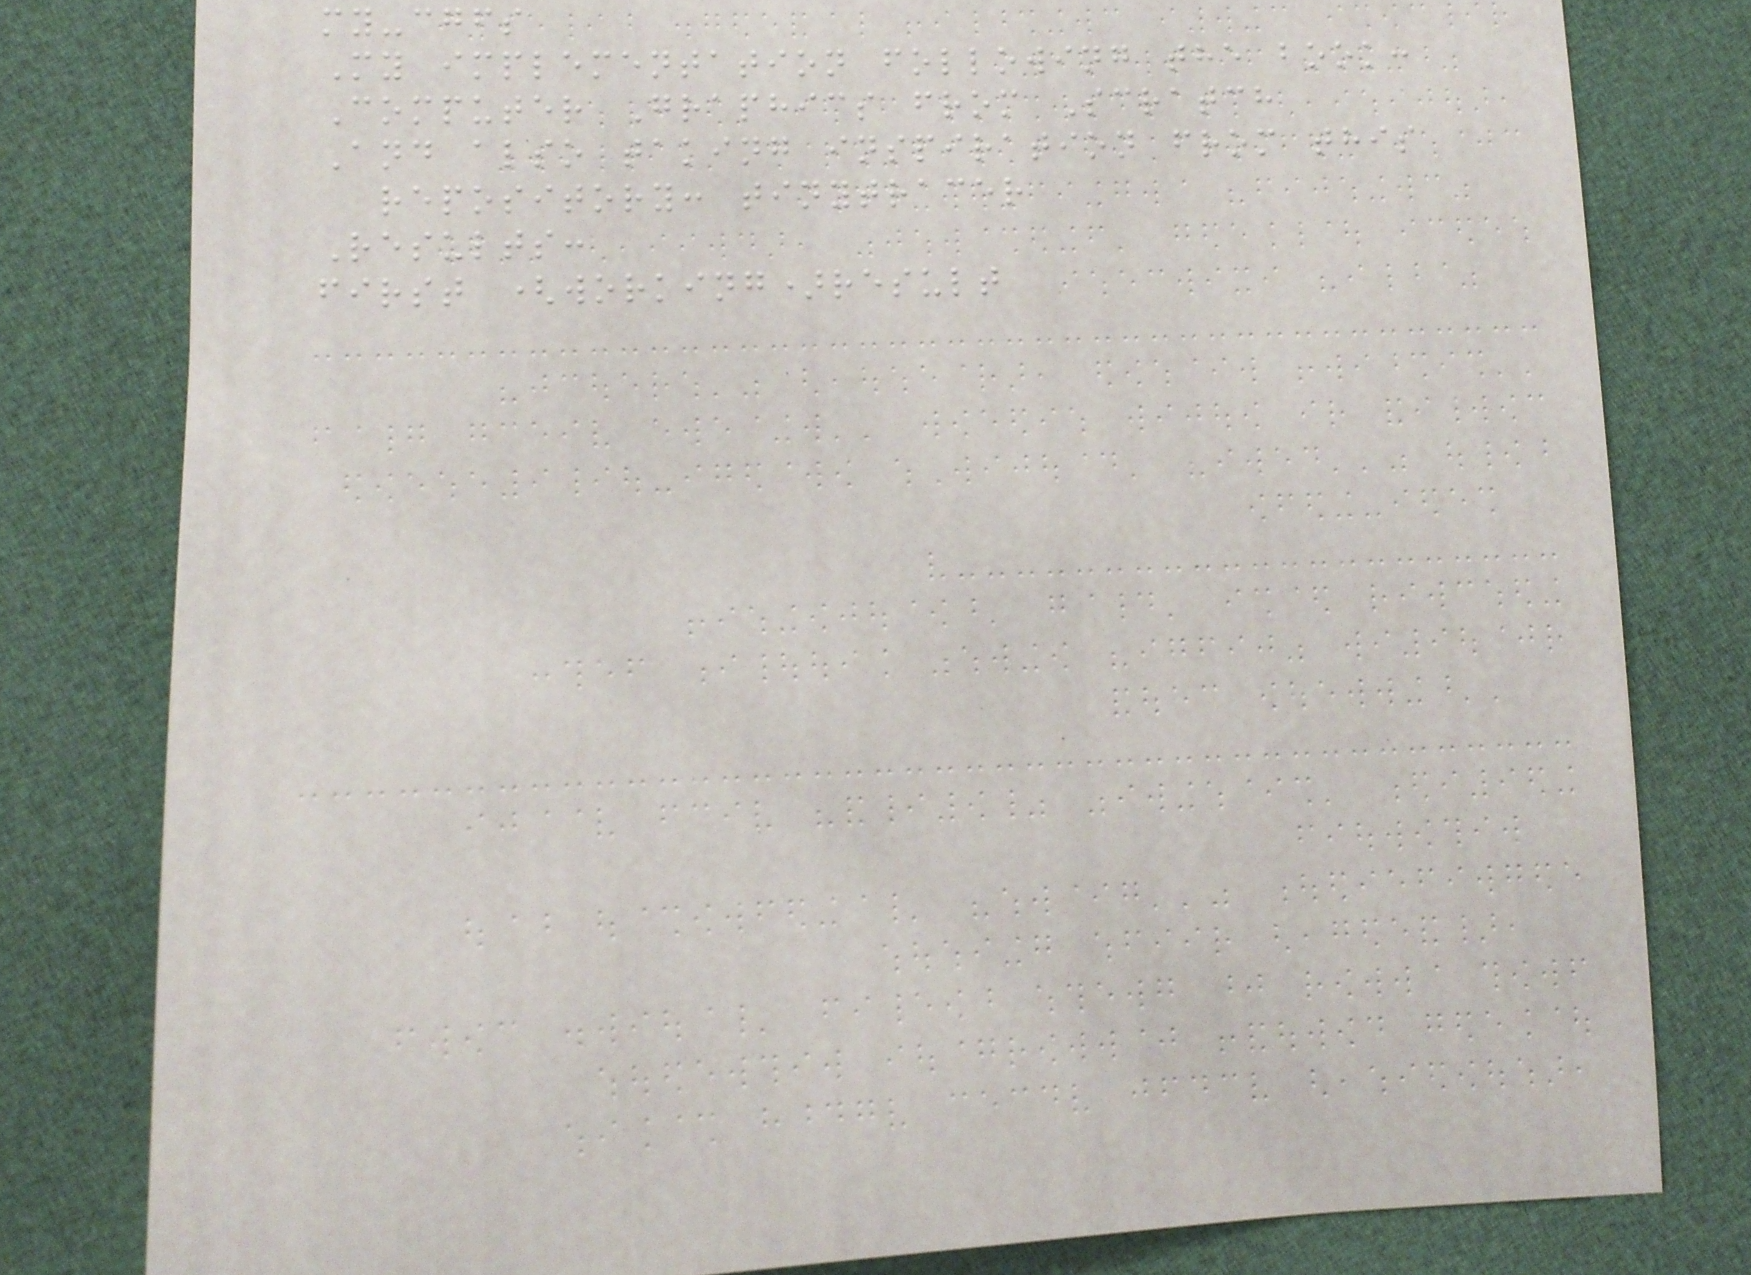my-cgfs
My implementation following the book:
Computer Graphics from Scratch
And also taking inspiration from this
repository: tinytracer
Results:
first (working)result
